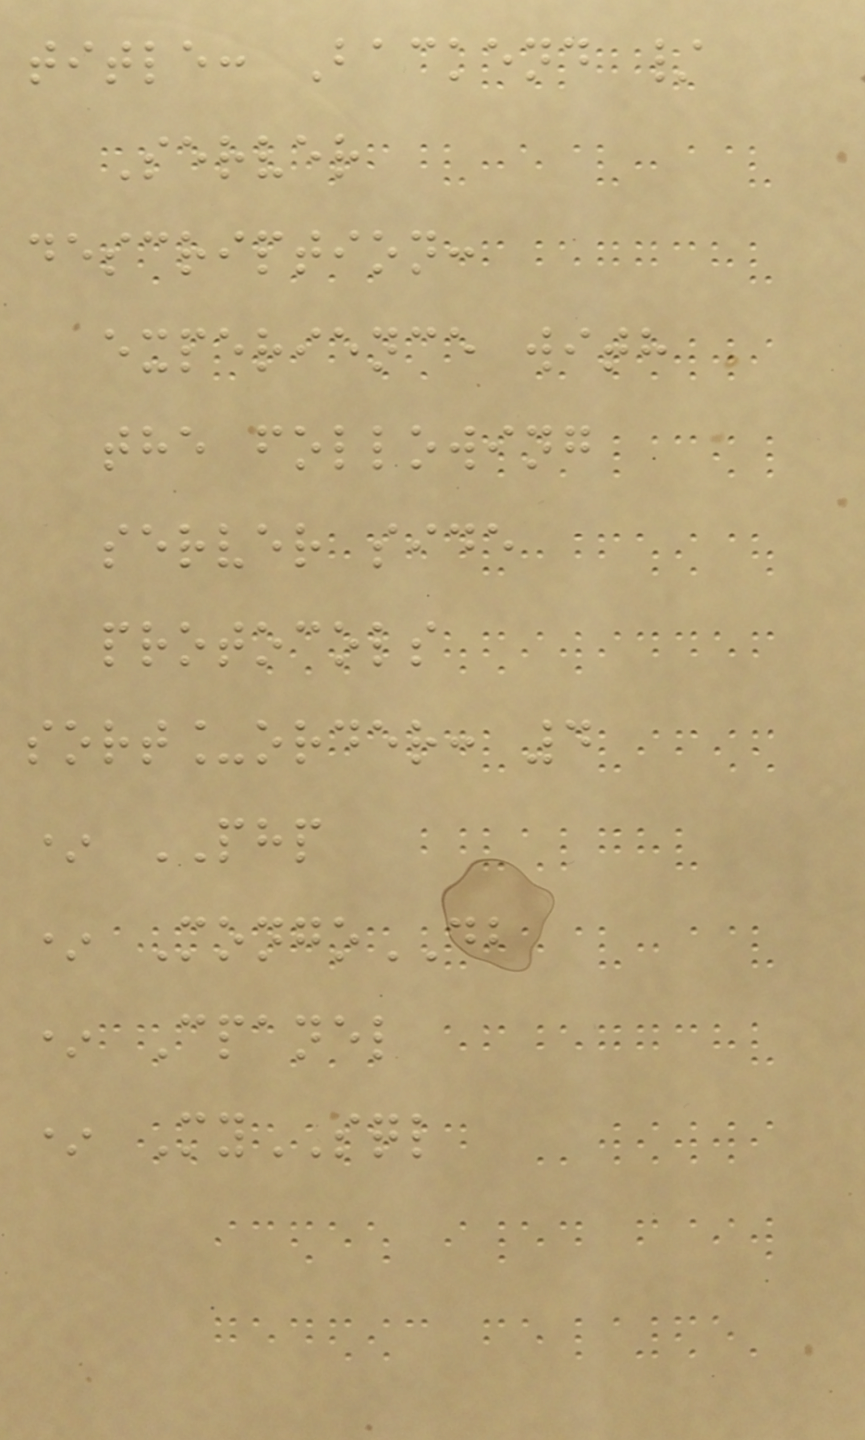title: Backend /
Server
description:
experience with
the following
server side
protocols
sort_order: 4
* PHP
* MongoDB
* Cpanel
* MySQL
